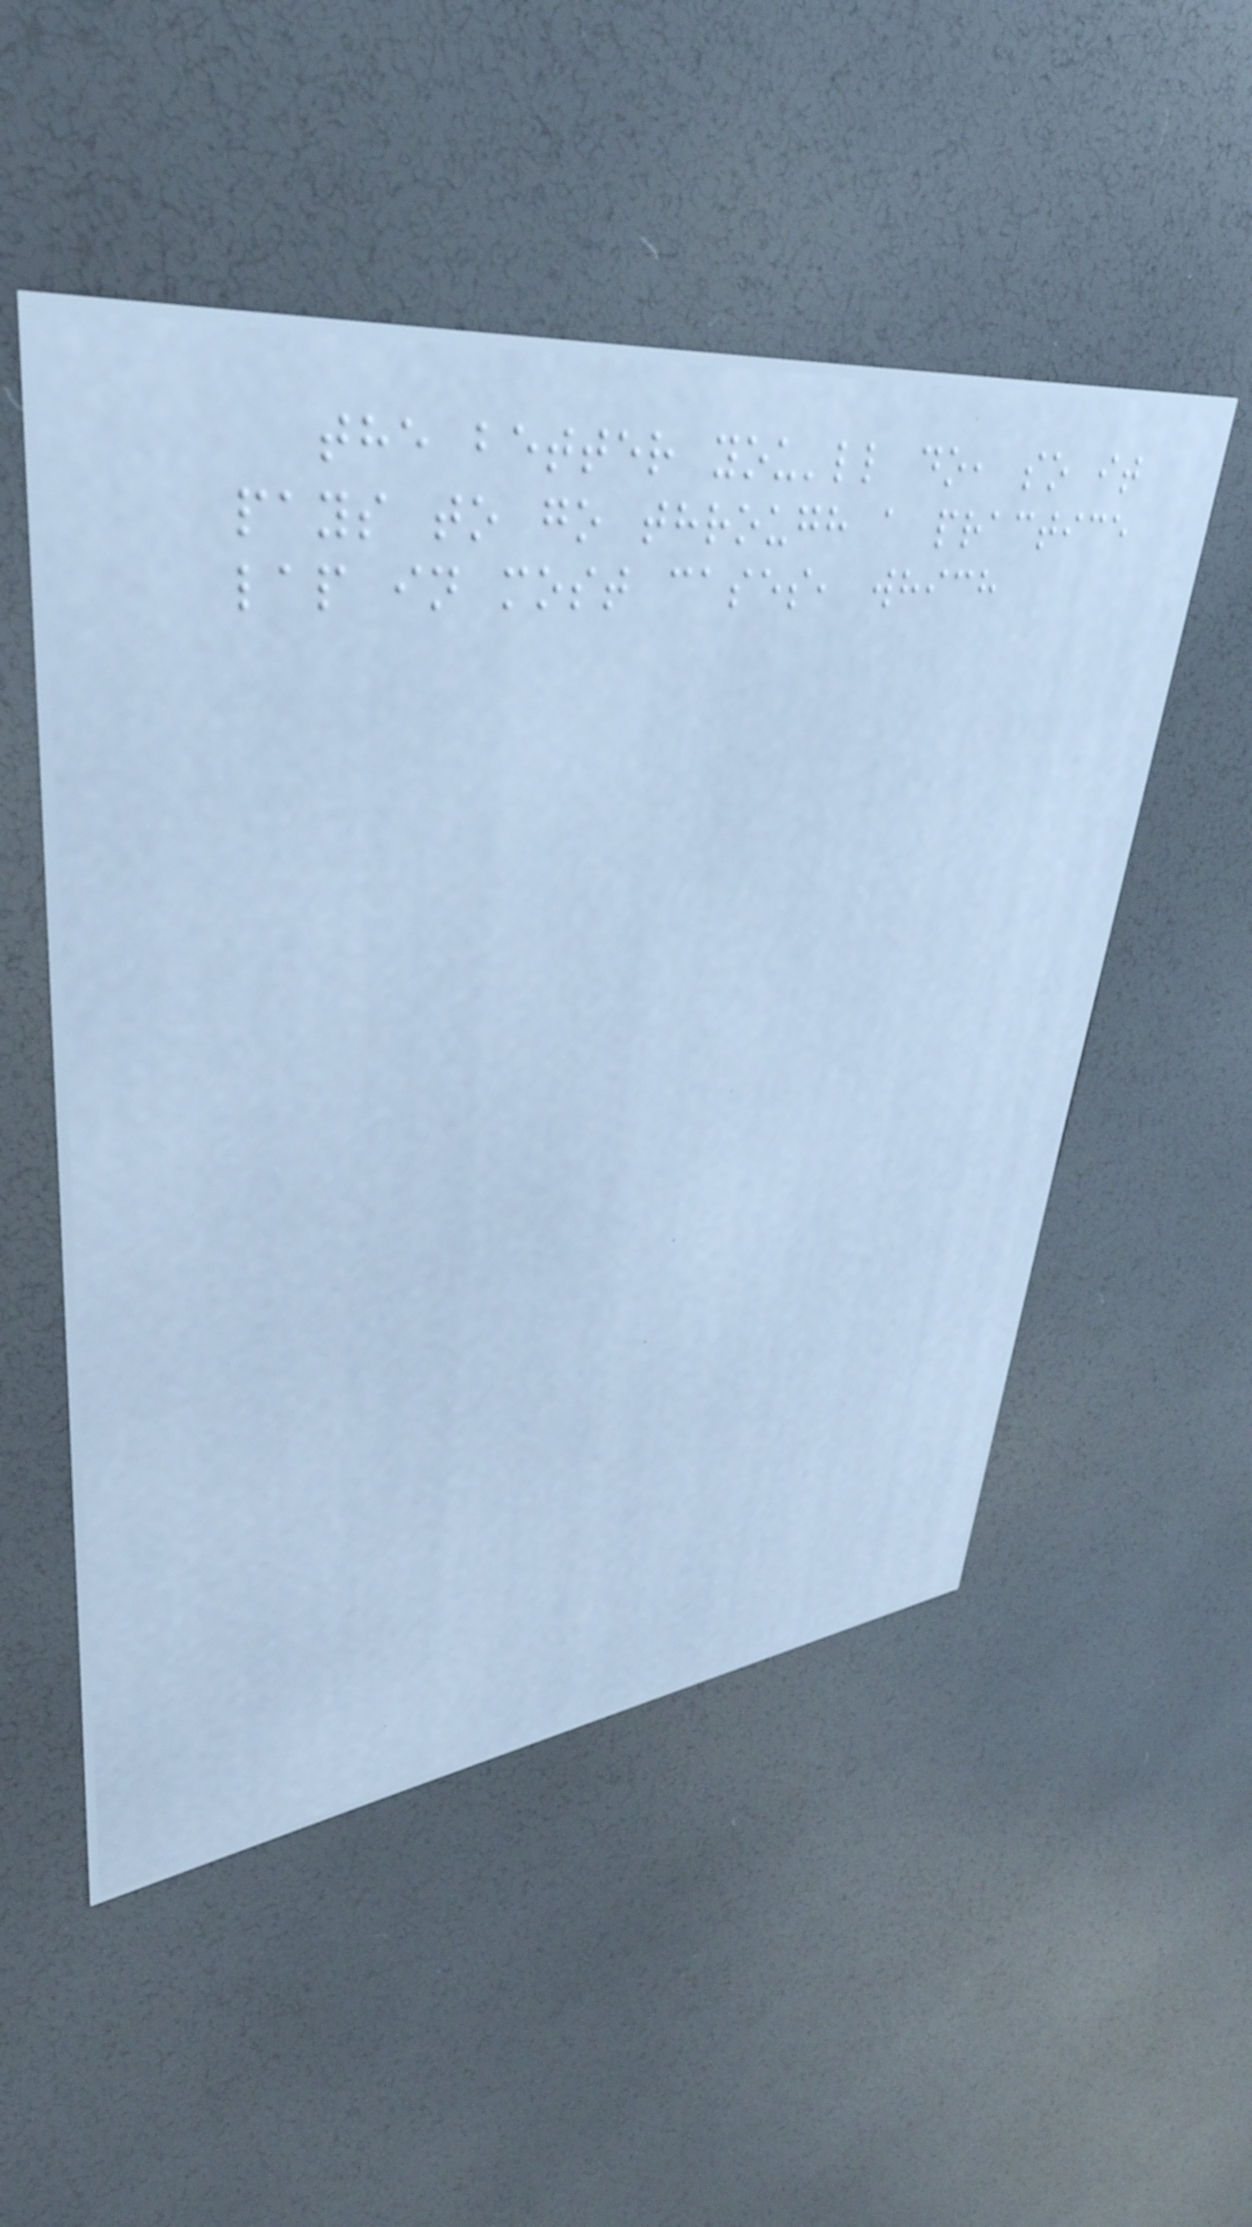the better you'll do, so it
pays to go through a practice
lap in most cases, which
